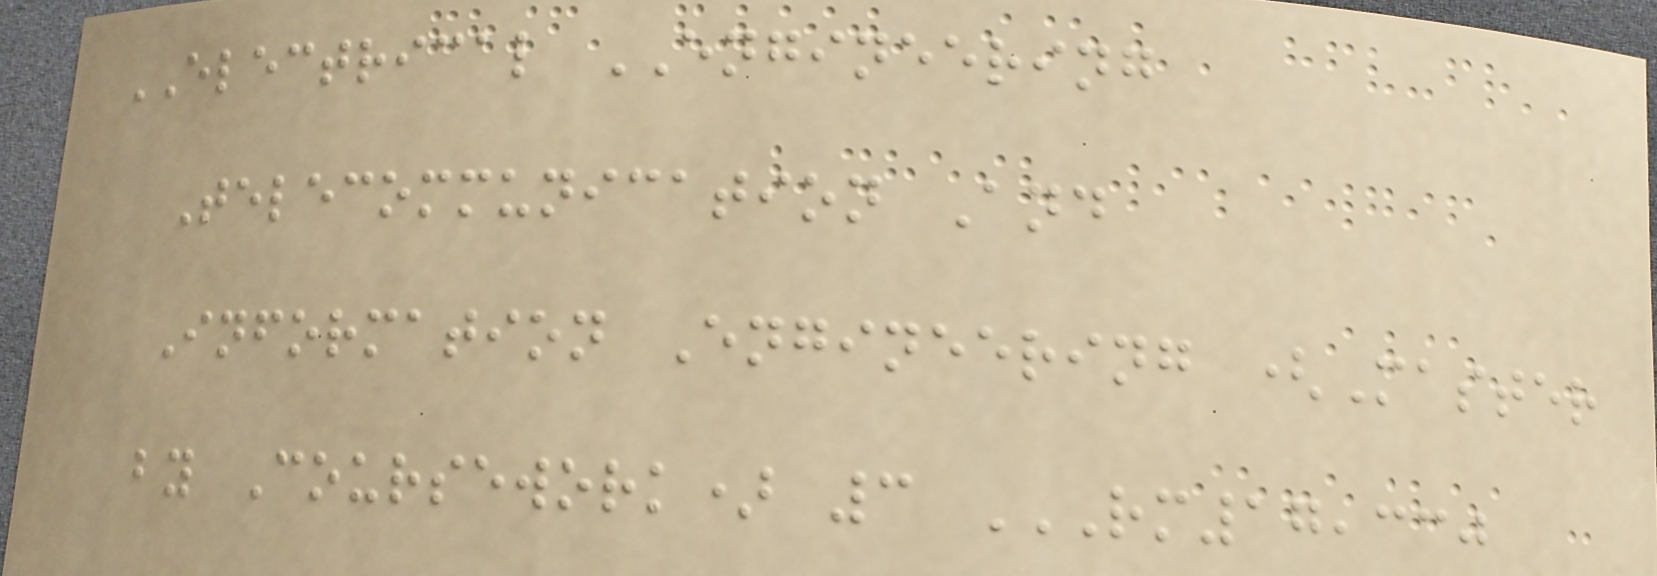ELECTRICAL ENGINEERING
Telecommunication And
Information Engineering (Master
by Coursework) 3 RM17,330
